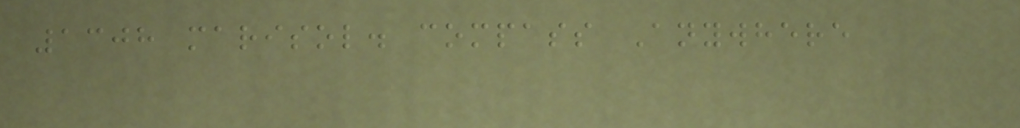1308 marisol. compass Anywhere
